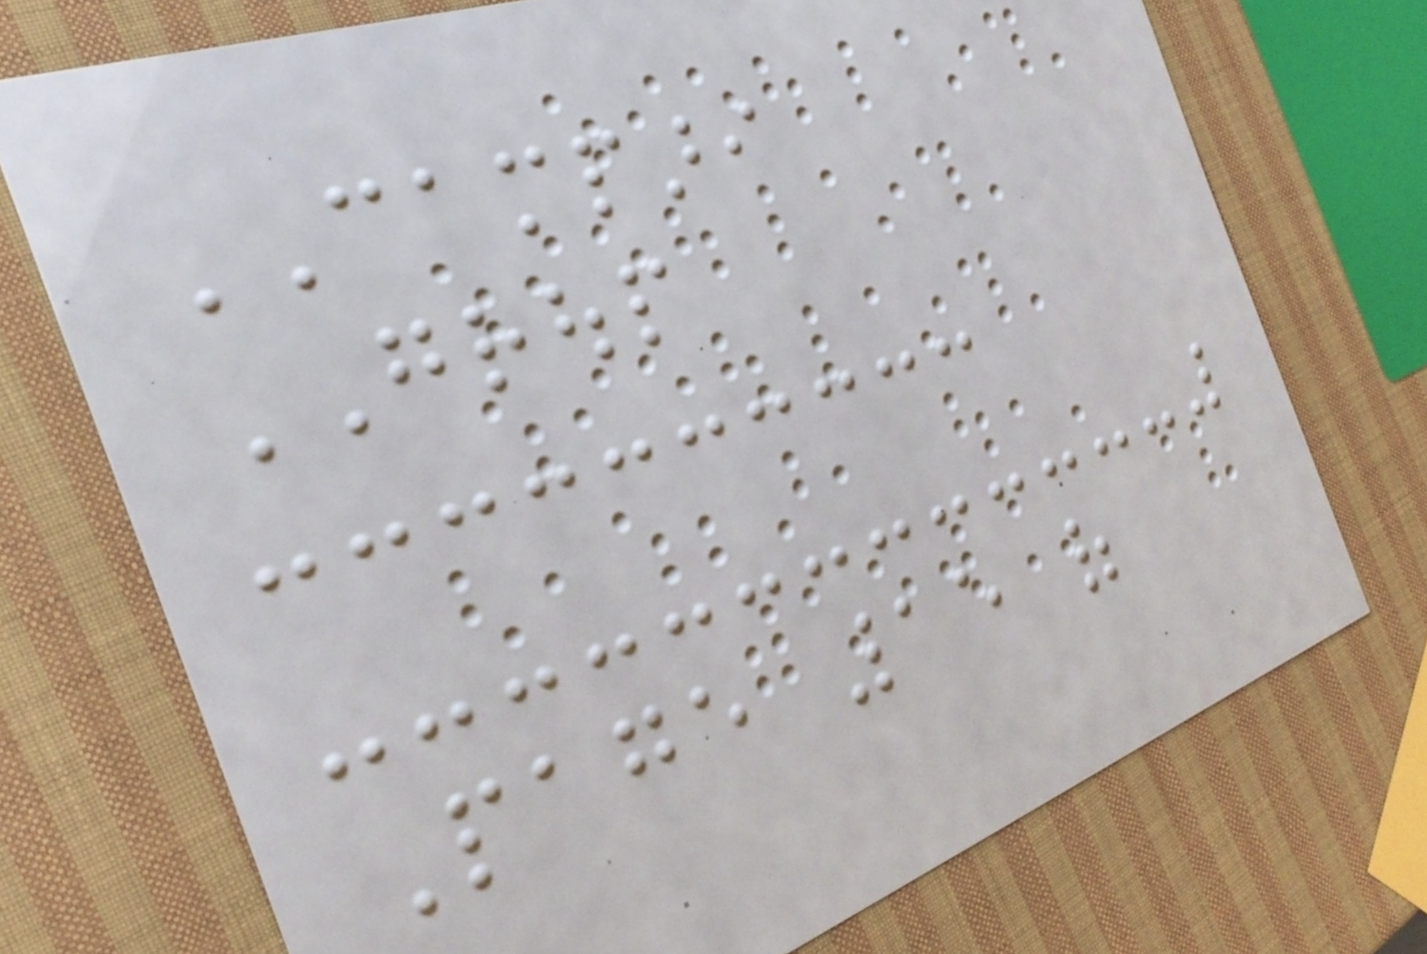CAMPARI
GROUP
Page 15 of
